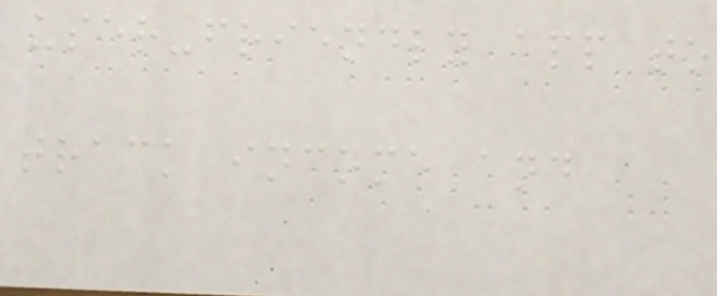user-friendly app to
track income and
